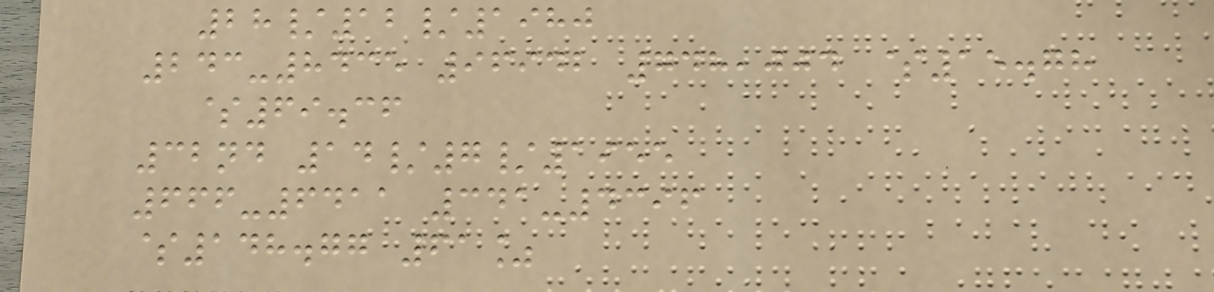28/12/1980
243-8435 96942 748,004 $15.78
$69.36
32nd 14/7/1955
666-6411 341-4396
$148.77 61%
